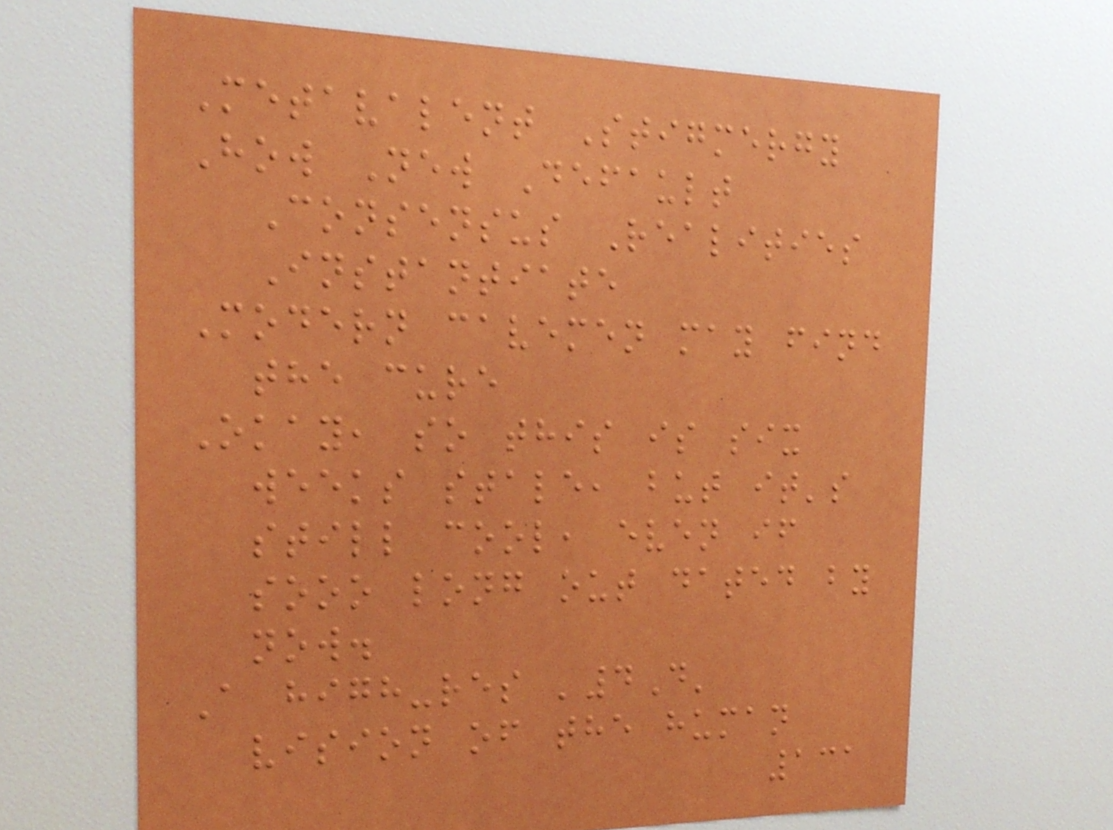Metavalent Stigmergy
How New Default
Consensus Realities
Instantiate
Modern cavemen may find
the cure
Okay, so this is six
weeks stale, but it's
still cool, even if
sooo long out dated by
now.
A high-res '4D'
vision of the human
131
